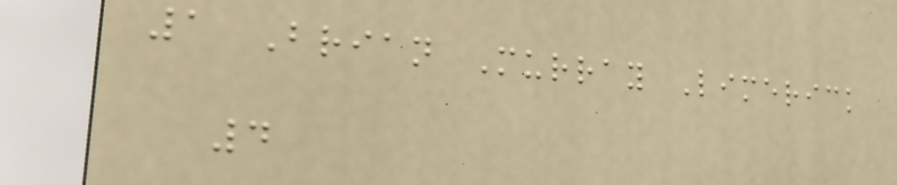1 Brian Murray Limerick
4
